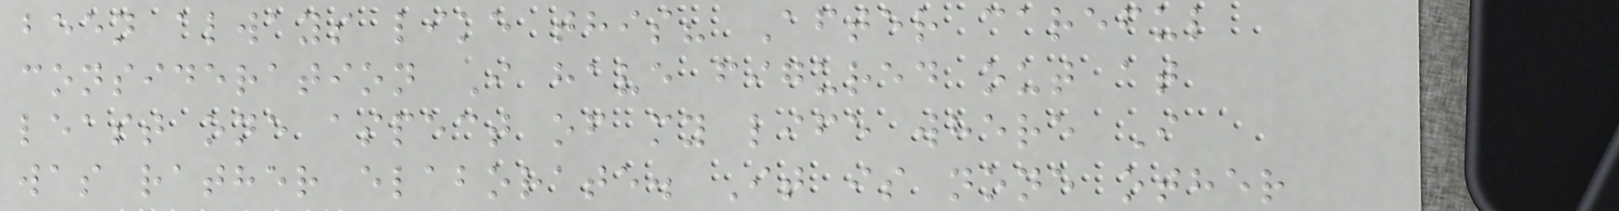been always like this? After careful
consideration I have figured out at
least one aspect of my life where I
was rather elaborate. It is none other
